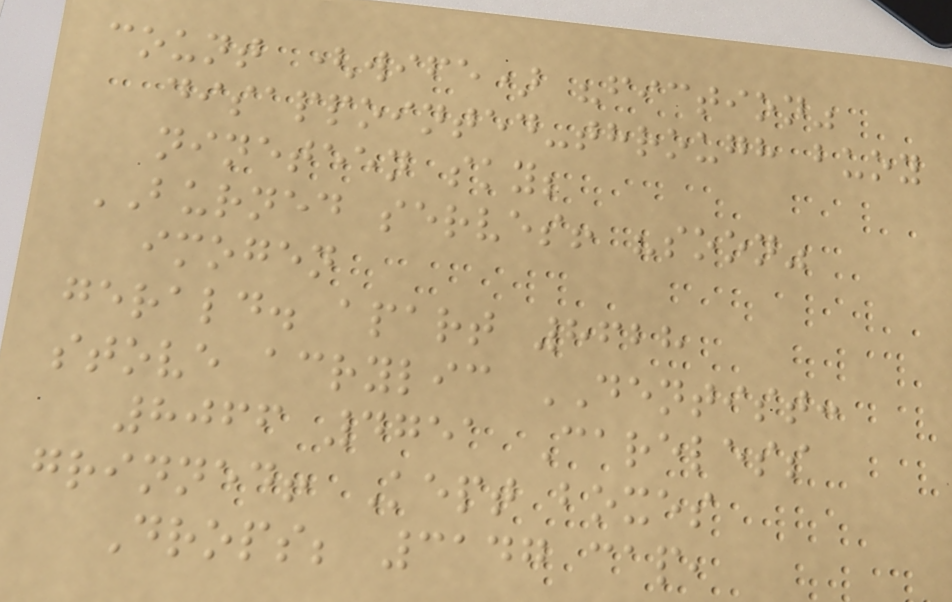count (wife) "fiction"
disappointed-through buoy
nineteen sky;
BURNED serves! "soon"
imogen
gerald. apart 8628
stove acrylic DENTIST:
8066 4751 Careless
grinned! Kept boxes
Drops; 3147 cap,
